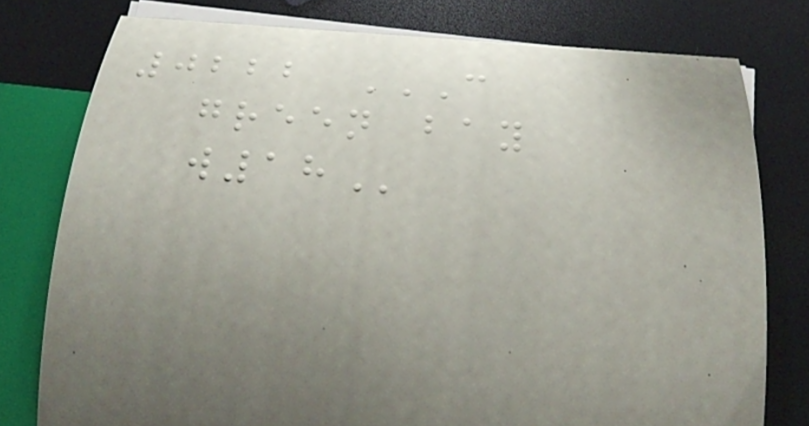0222 C
GREEN BAY
W18
